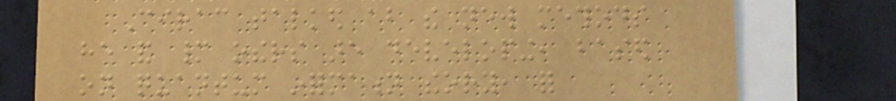Cirac talked about the new methods
he and many others are developing, based
on quantum information theory, for
